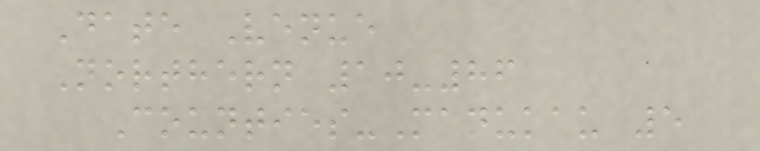Date Venue
Northern 10-86
Counties-Manukau 5
